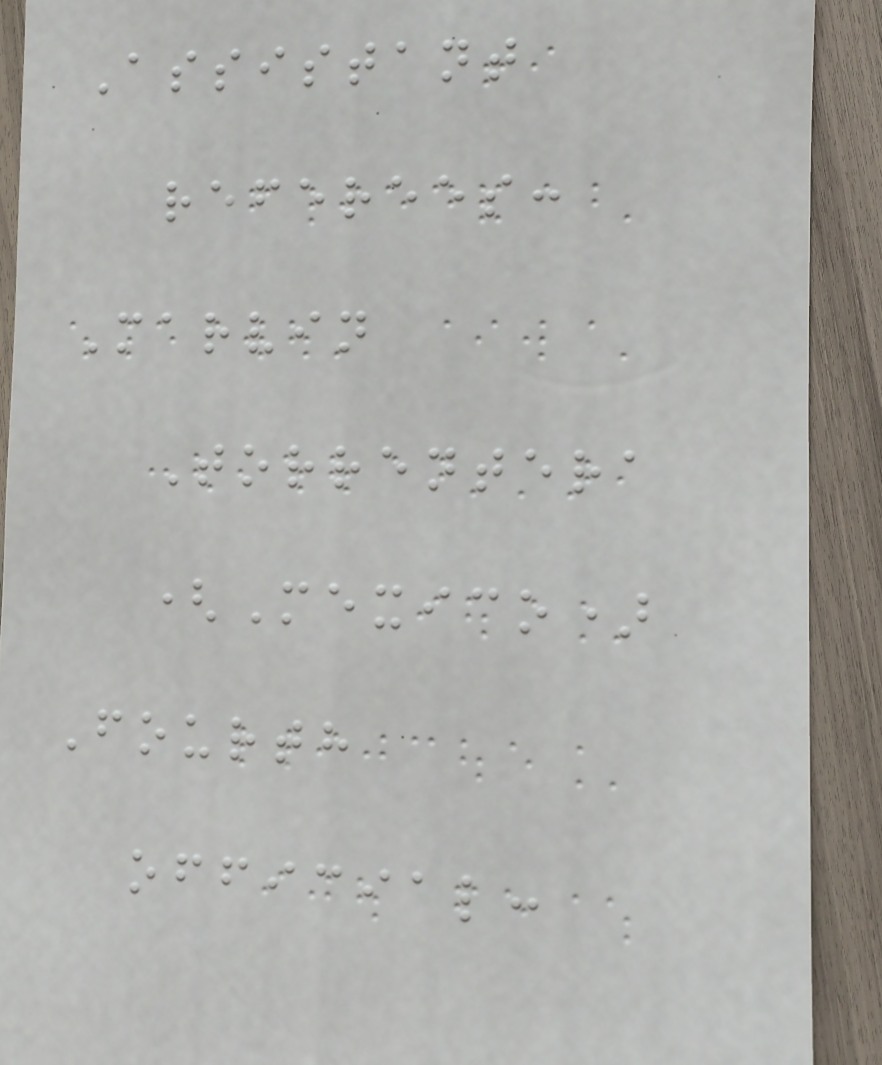Assistant
referees:
Marvin
Torrentera
(Mexico)
Fourth
official:
